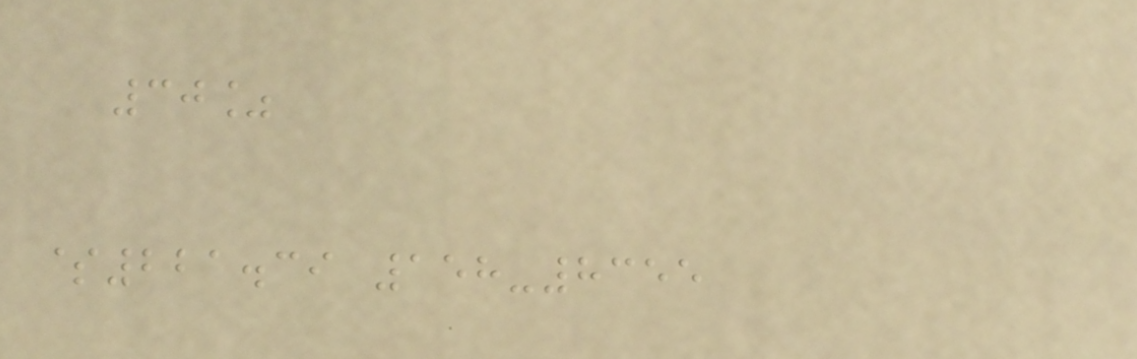30%
$221.39 158-8355
